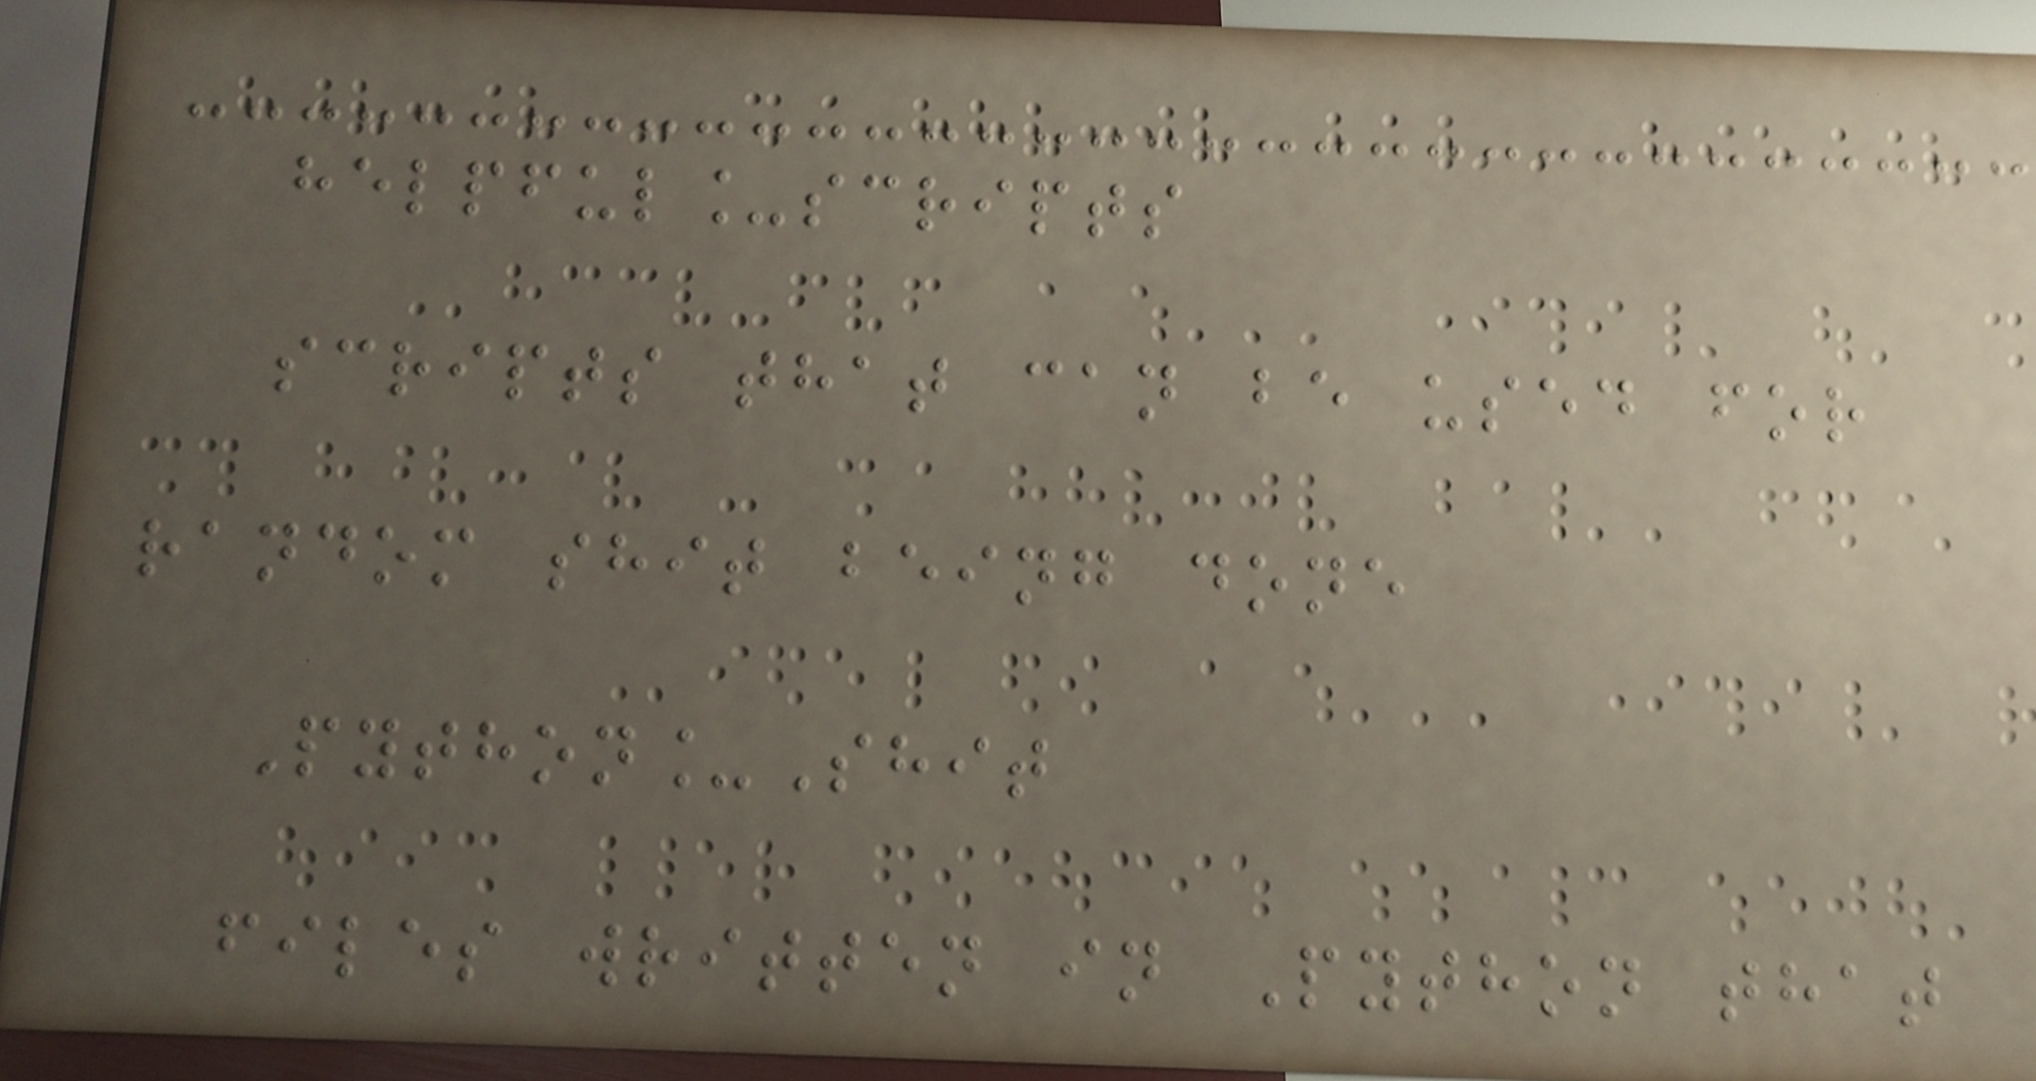helpful_scripts
scripts that can be used for
random shit being done
Python_Shit
files written in Python that
